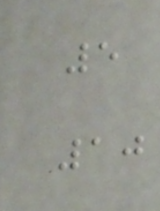5
10
